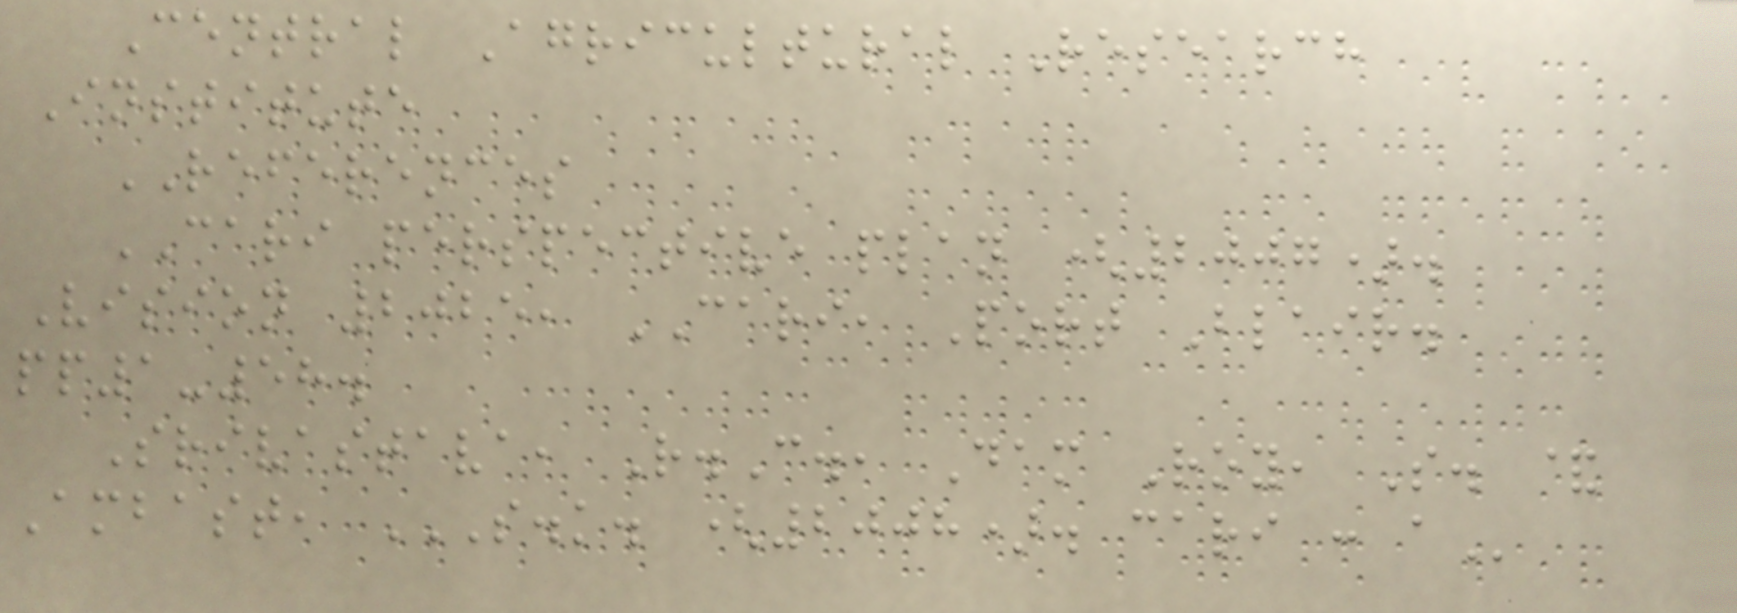Central Agricultural Research
Institute
REFERENCES
CARI perspective plan (2007).
Vision 2025, CARI, Port Blair.
pp1-58.
Srivastava, R.C., Dam Roy, S. &
Ambast, S.K. (2008). CARI : A
